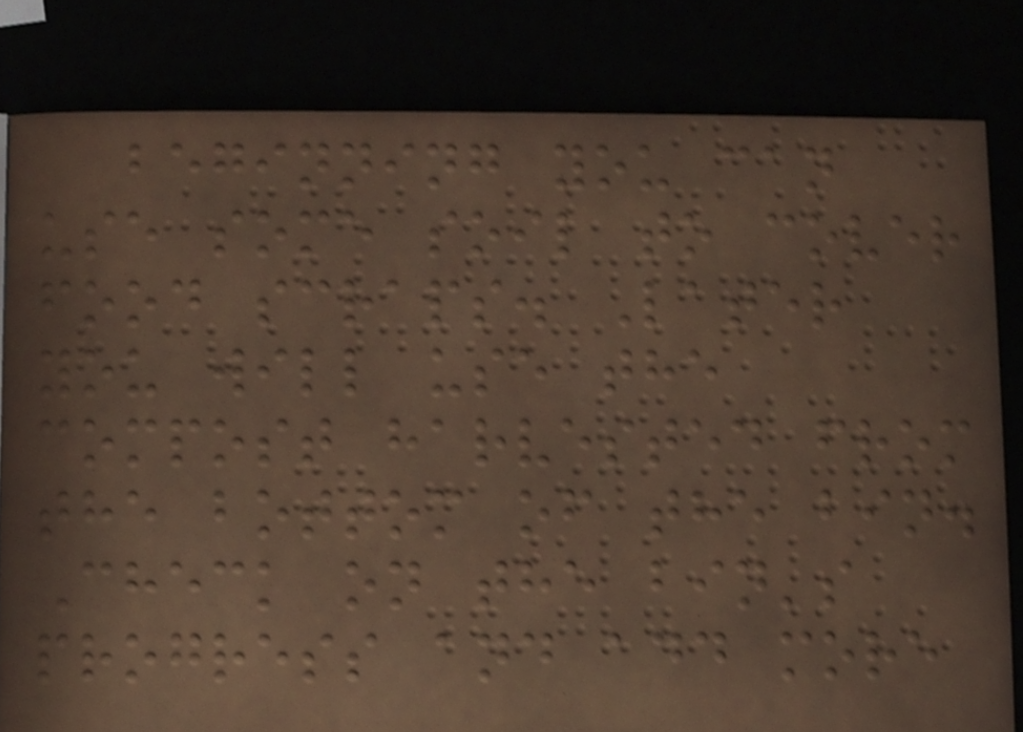beginning you can
use some soil to cover
food scraps. Later
you will use the
compost harvested from
the bottom of the bin.
Check on the bin's
progress and add more
